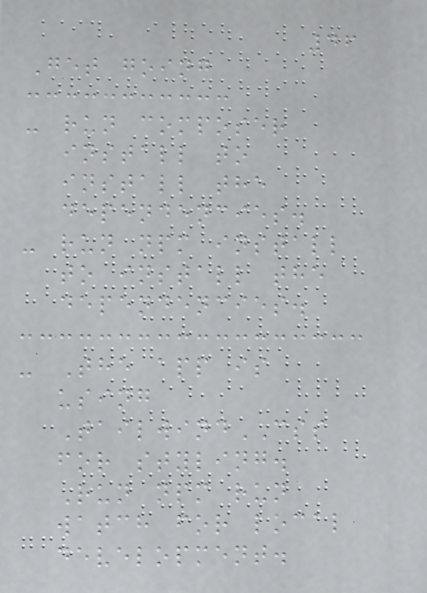46
Get going
- run composer
install to
install the
dependencies.
- run npm install
to install the
dependencies.
- The app is
using
TailwindCSS
for styling.
Run npm run
watch for local
development.
